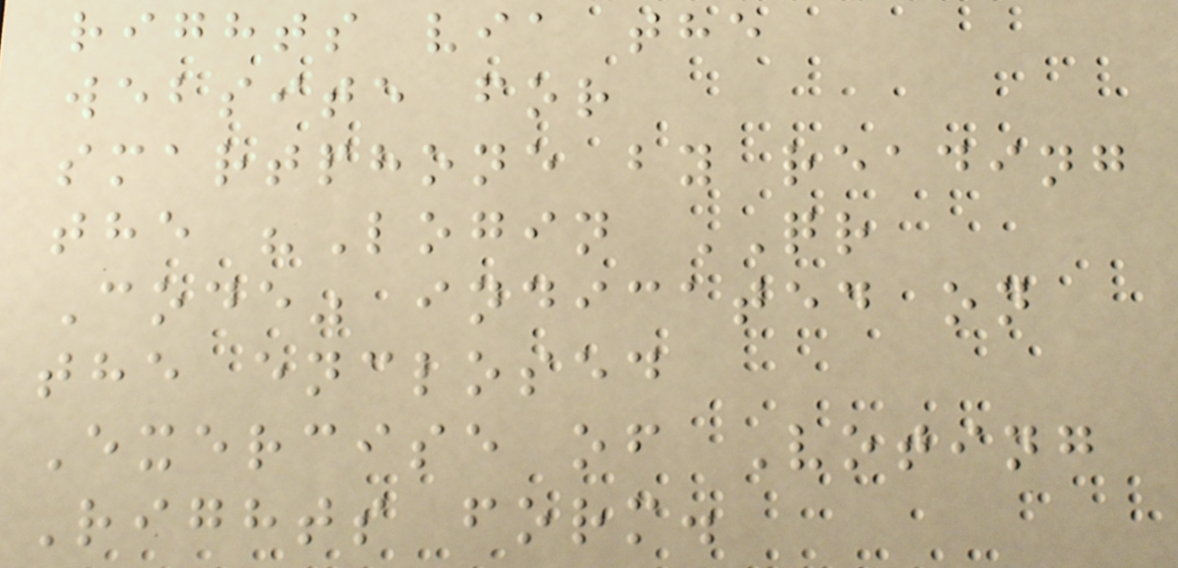rights via the
website for
smartphone by reading
the "Login QR
Code" indicated on
the enclosed
Exercise of Voting
Rights form.
